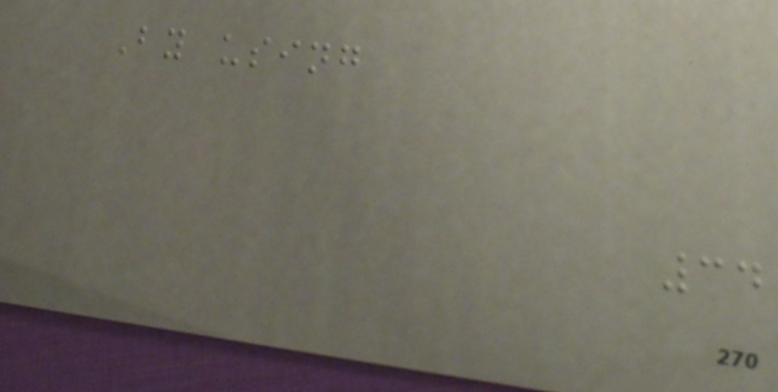By using
34
